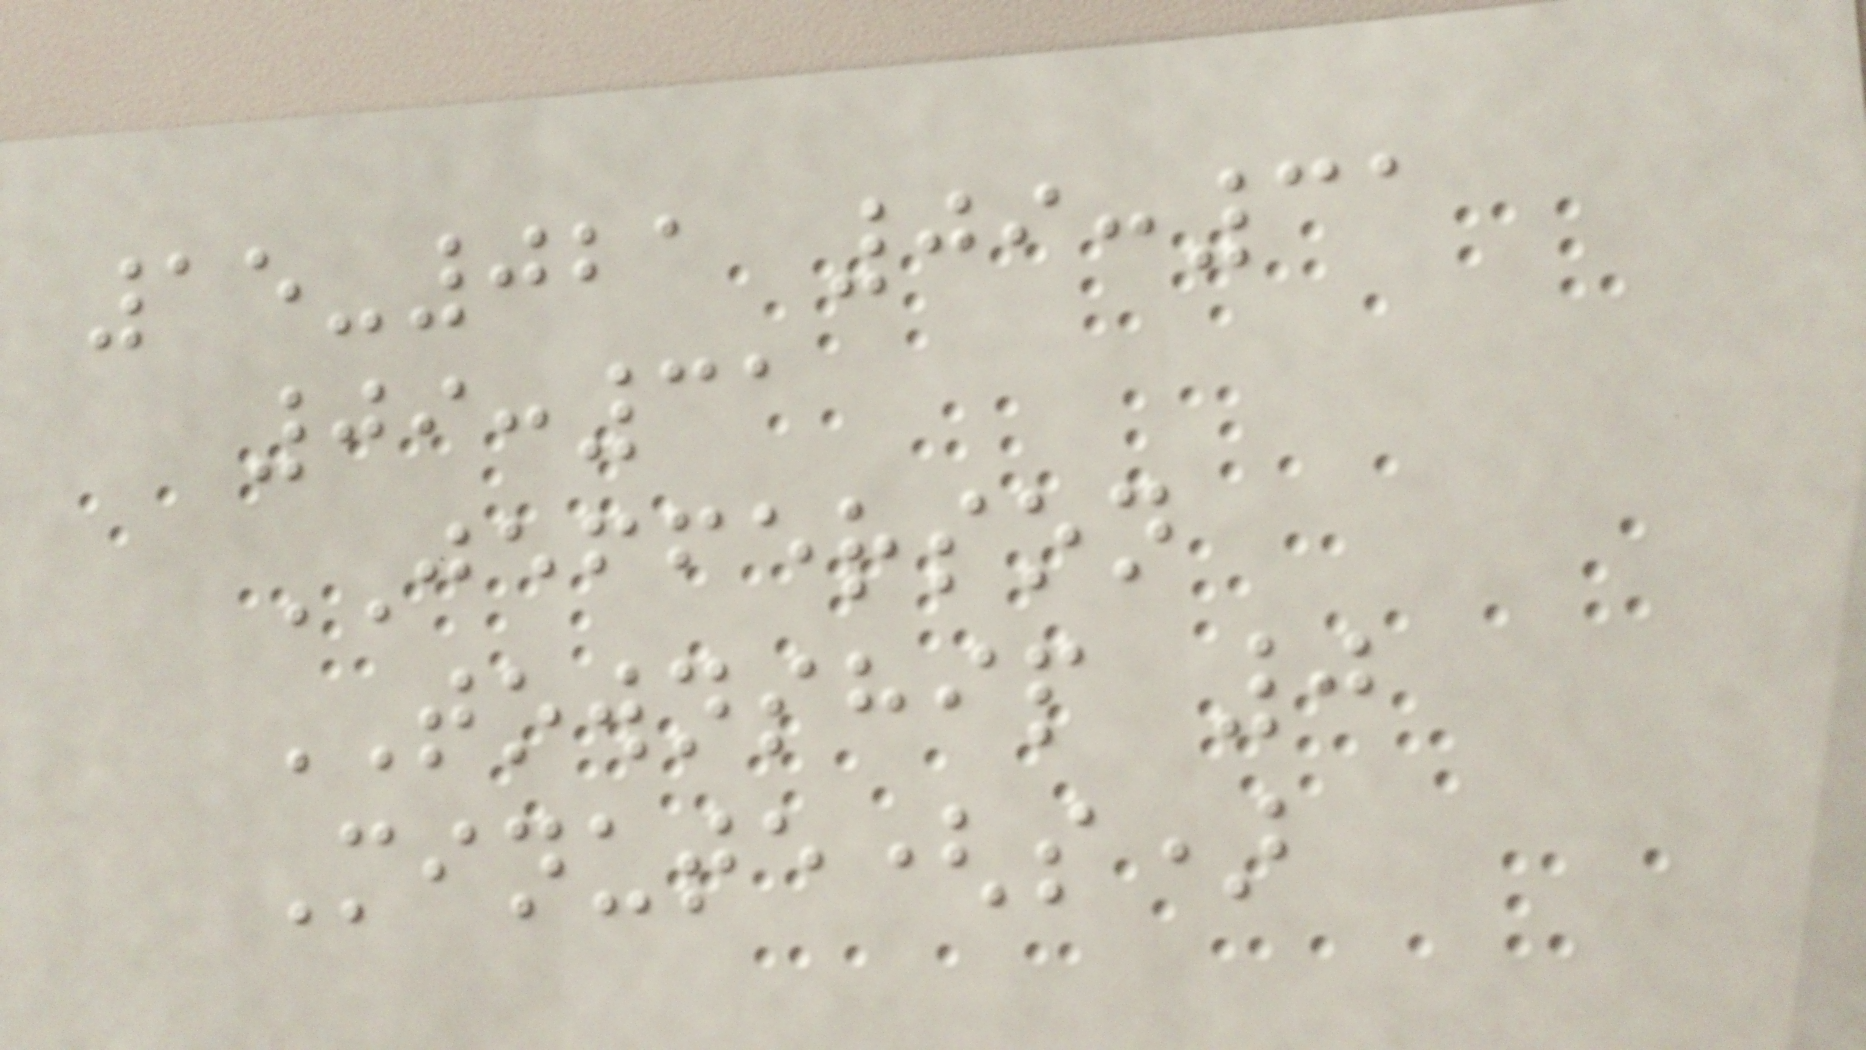15-021 09:31
09:31
JEFFERSON
TOWNSHIP 0
Minute(s)
